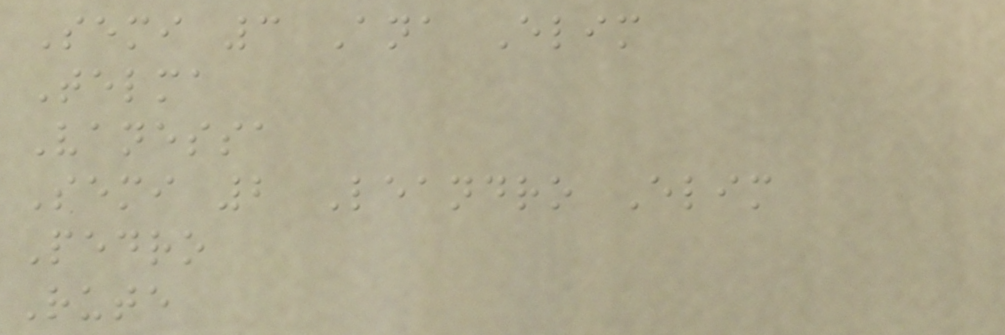Semi 3 Ana Elim
Telma
Vanessa
Semi 2 Leandro Elim
Pedro
Rute
